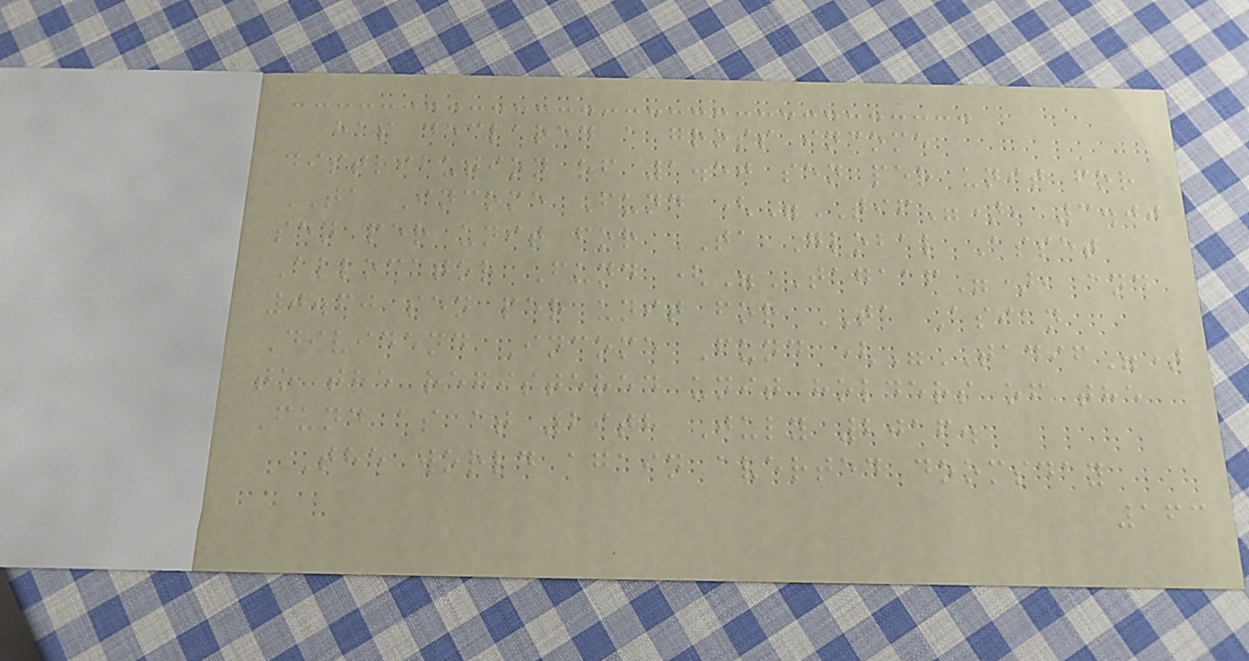has declared a gross income
distribution of 1.50 sen per unit for
TA Income Fund ("TIF"), 3.00
sen per unit for TA Global Asset
Allocator Fund ("TAGAAF"), and
0.60 sen per unit for TA Asian
Dividend Income Fund ("TADIF")
to the registered unit holders of the
Fund as at 29th July 2016.
The world again averted doomsday
163
